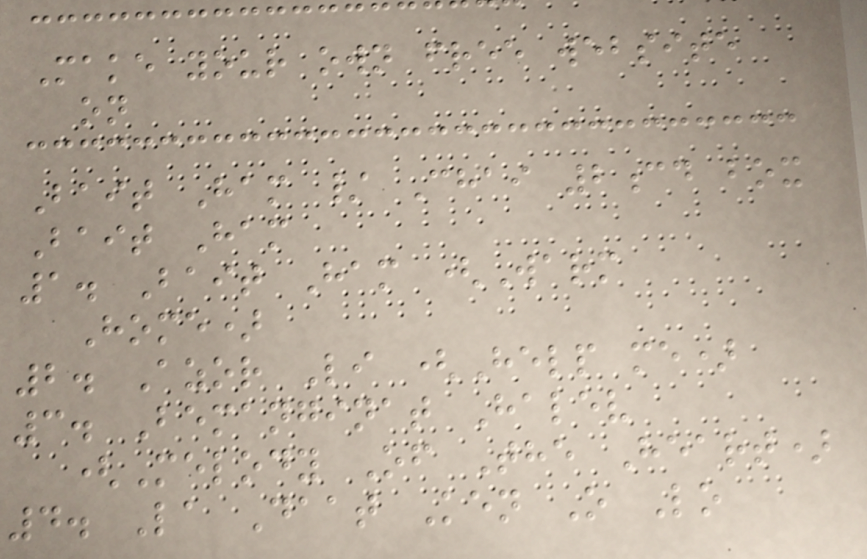Make your own free website
on
Bait Ham / Chai 2cd box
Bait Ham
1. Bait Ham (Warm
Home)
2. Azor Li (Help me)
3. Bemanginat Halev
(Melody Of The Heart)
4. La Daat Ken O Lo
